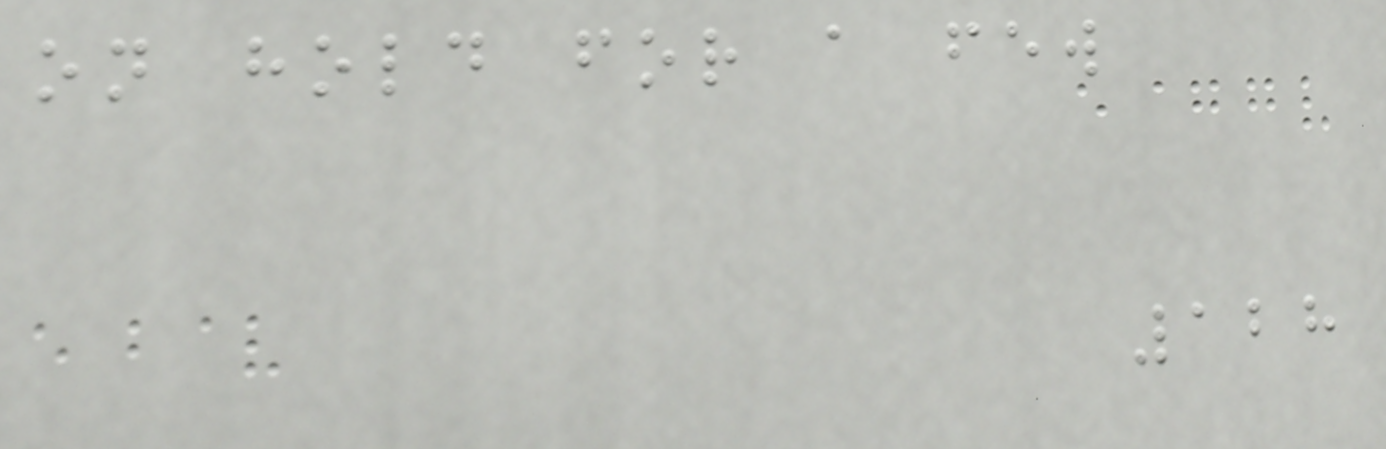on hold for a few
128
